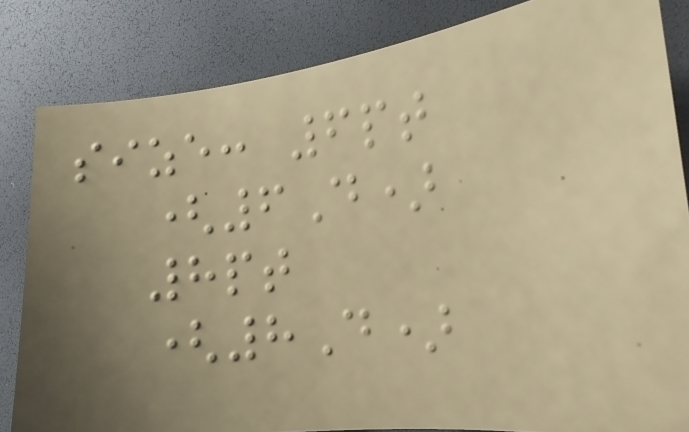size: 6pt
(6D)
8pt
(8D)
